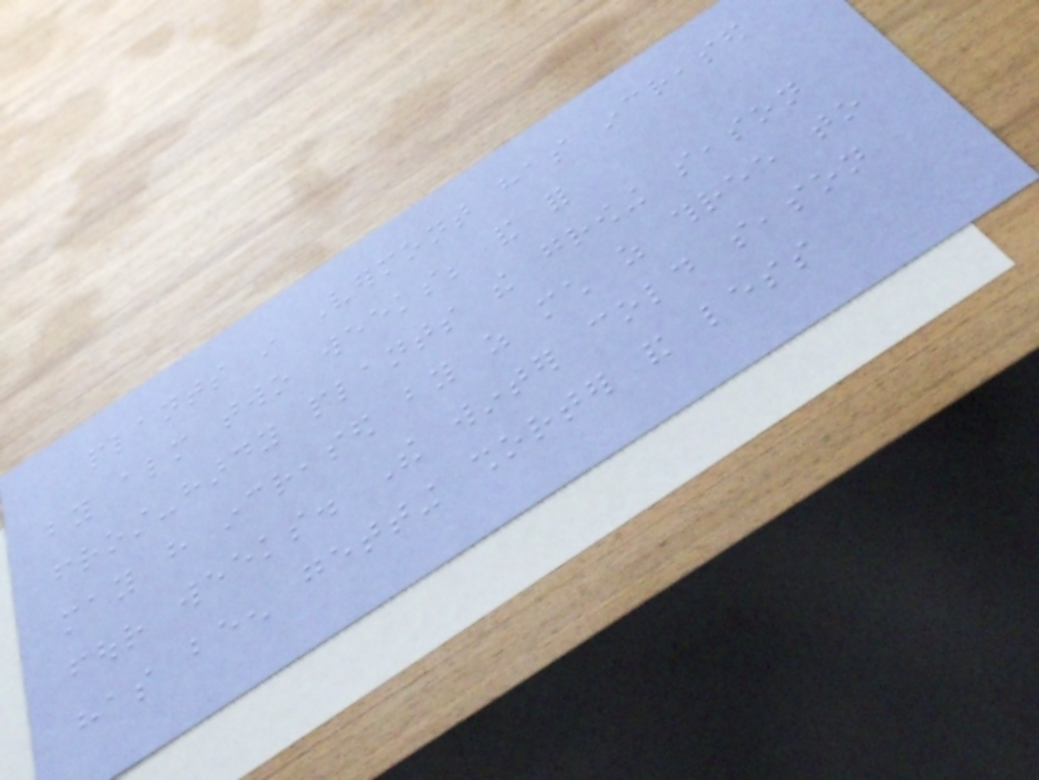plants in Vermont has increased
by almost two weeks; and for
frost-hardy plants the growing season
may have increased by as much as three to
four weeks. The winter cold season
has been getting shorter and less
